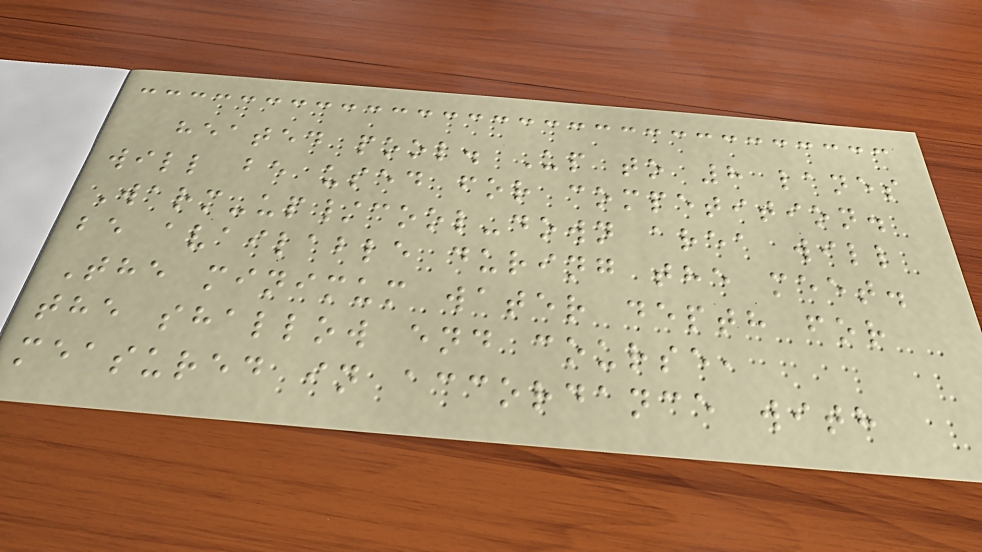heated pool. Up to 8 lanes
will be used for competition.
Warm-up/cool-down area will
be available during the meet.
The minimum water depth for
the shallow end course,
measured in accordance with
